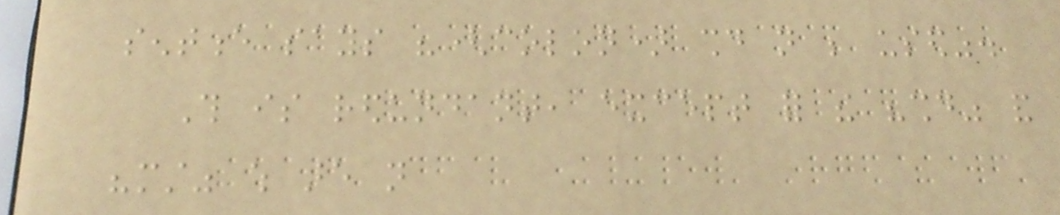sentence says "(colon) should not be used".
This is redundant, except for the "should" and
"must" which are not
